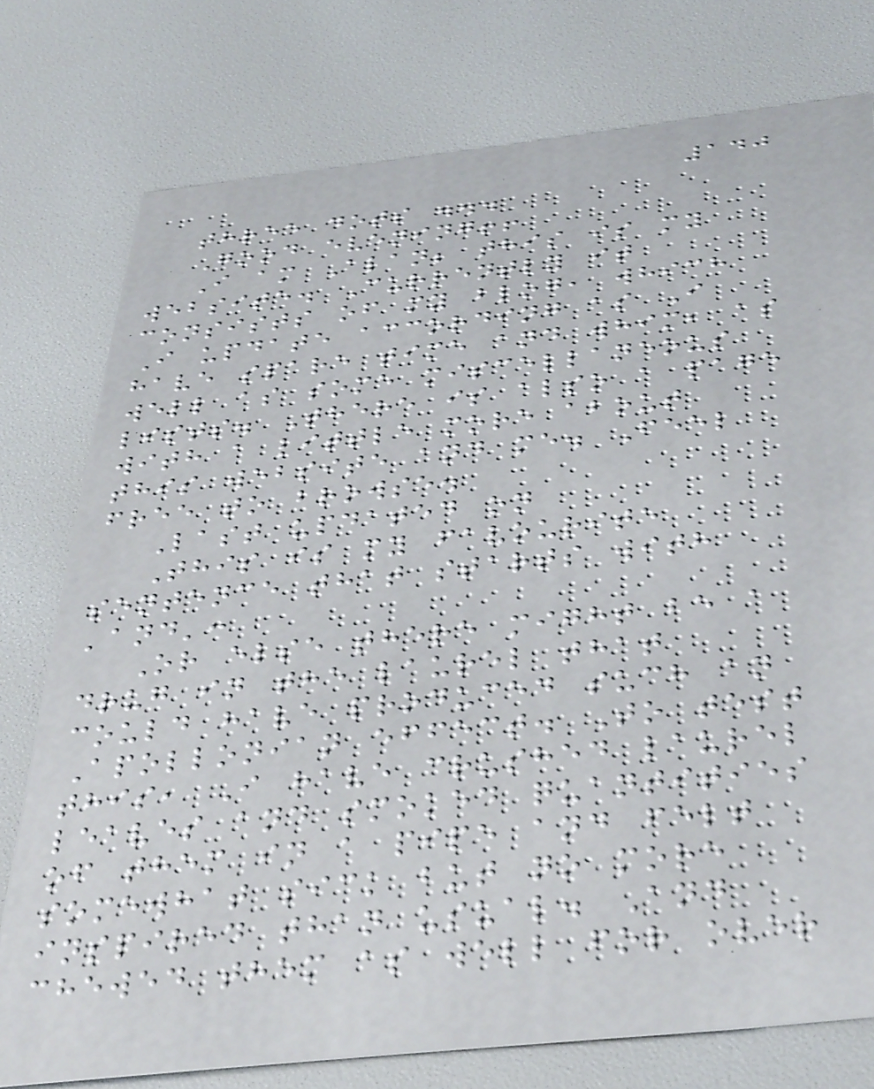140
three dots ...
Good evening!!
I am Alan; this is my
website. Currently it
consists of my blog, which
I update according as I
have spare time and whim, as
well as some miscellaneous
lists. There is also a page
with a little more about
this website and me. Feel
free to browse.
Last updated on
This is my favourite
sentence that starts with
'and':
Or else there might be a
drug in the laurel that
could have produced such an
Apollonian effect. To test
this, I have crushed laurel
leaves and smoked quantities
of them in a pipe and felt
somewhat sick but no more
inspired than usual. And
chewed them as well for over
